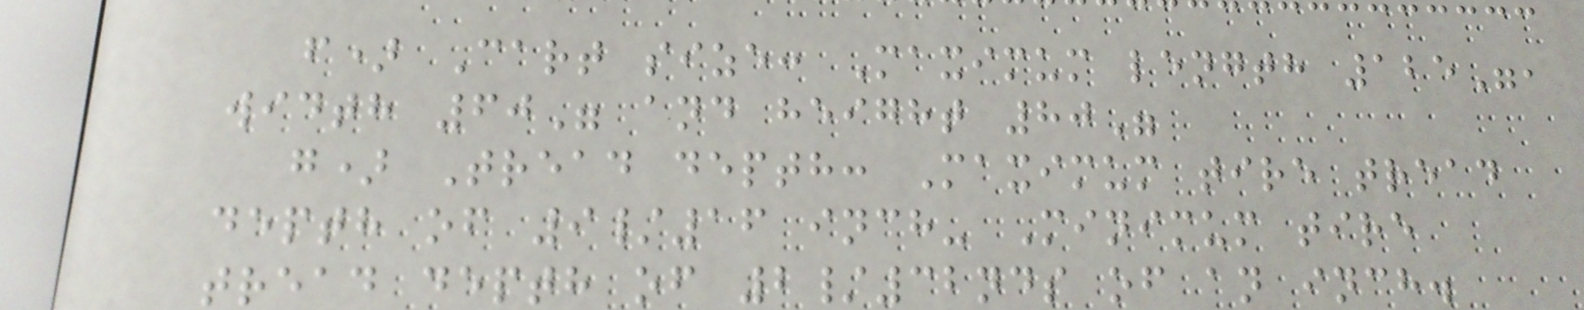f) Cart size: Maximum length 125",
width 60" and height 80"
g) Tread depth: Maximum tire tread
depth of 9/16 inch- Minimum tire
tread depth of 2/32nds of an inch.
